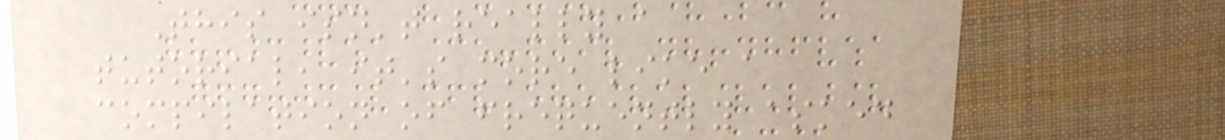This isn't really a
tutorial, it's more like a
compilation of frequently asked
